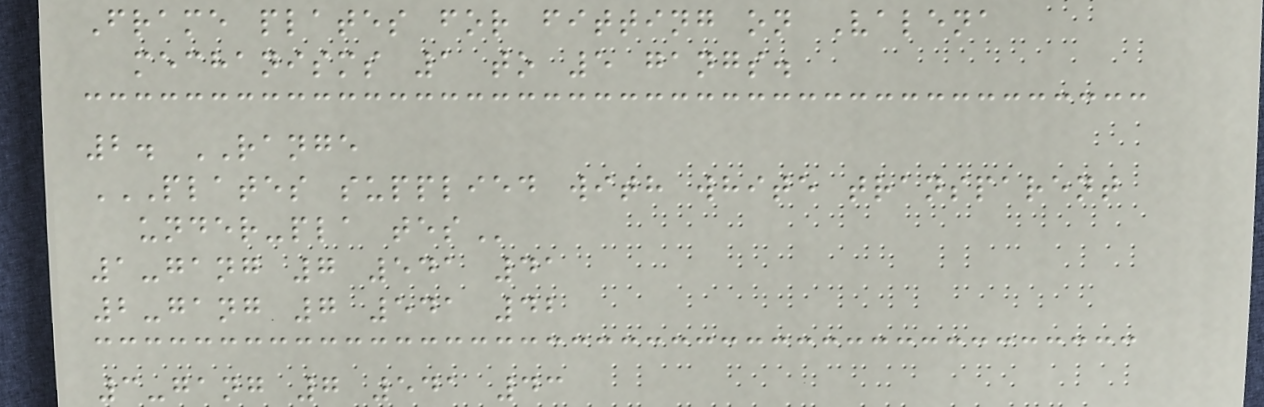Frame plates for fitting on Valena
mechanisms 1 to 5 gangs.
2. RANGE
PLATES SUPPLIED WITH WHITE TRANSPARENT
UNDER-PLA TES
1-gang 7 541 41
2-gang 7 541 42
3-gang 7 541 43
